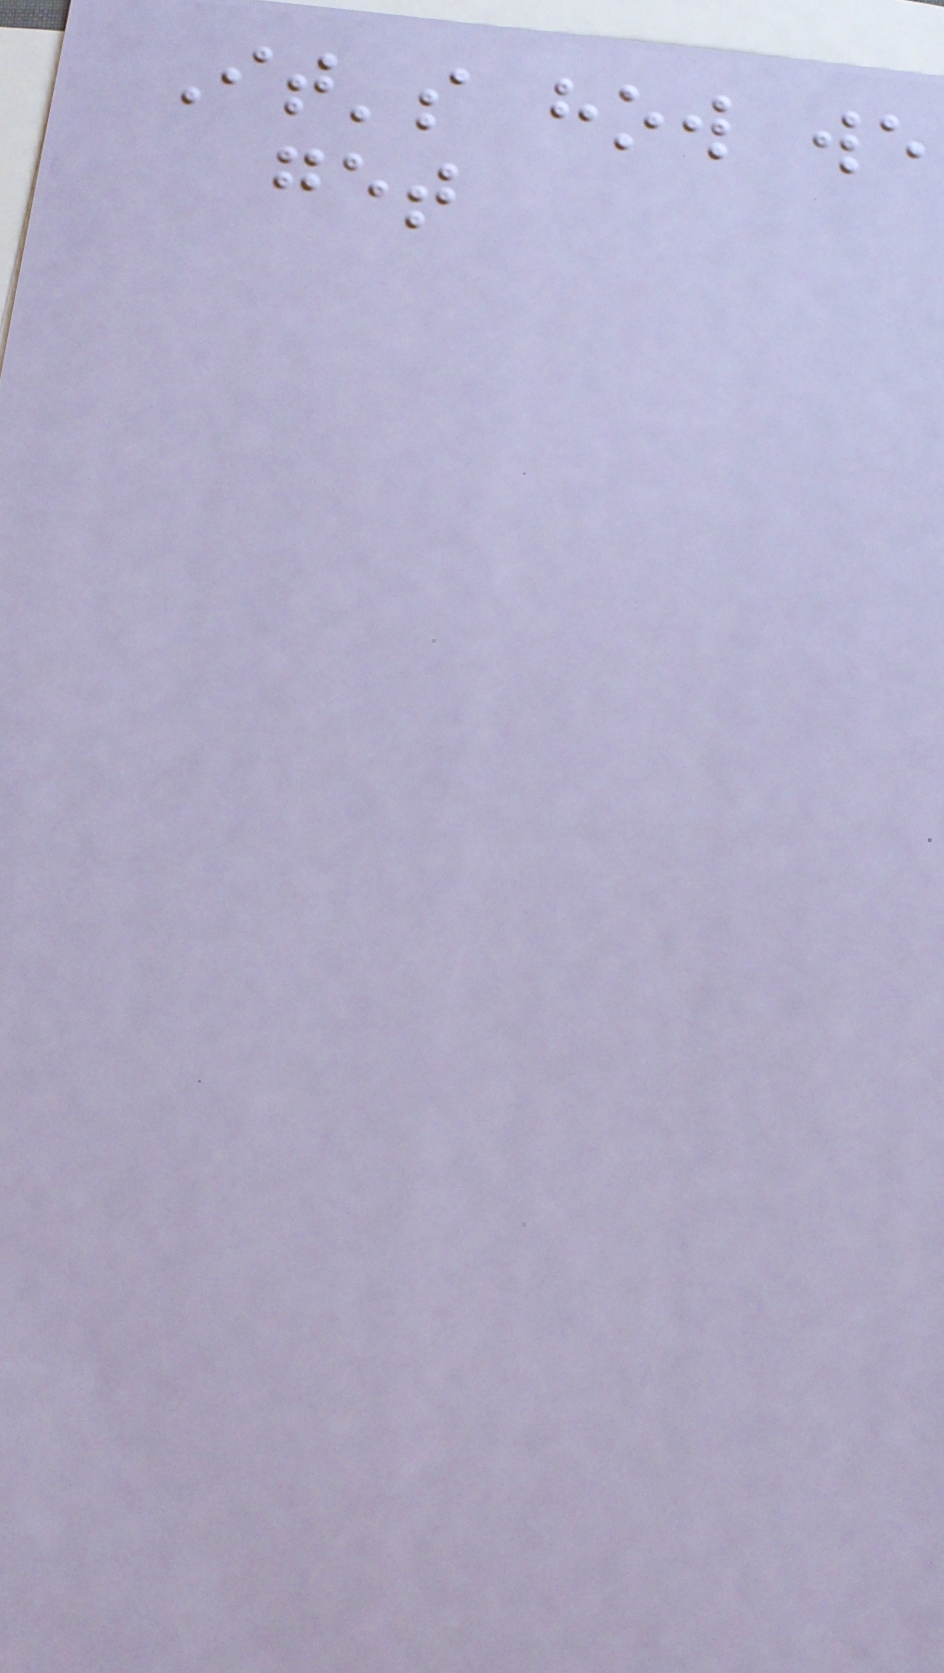It's how we
get
